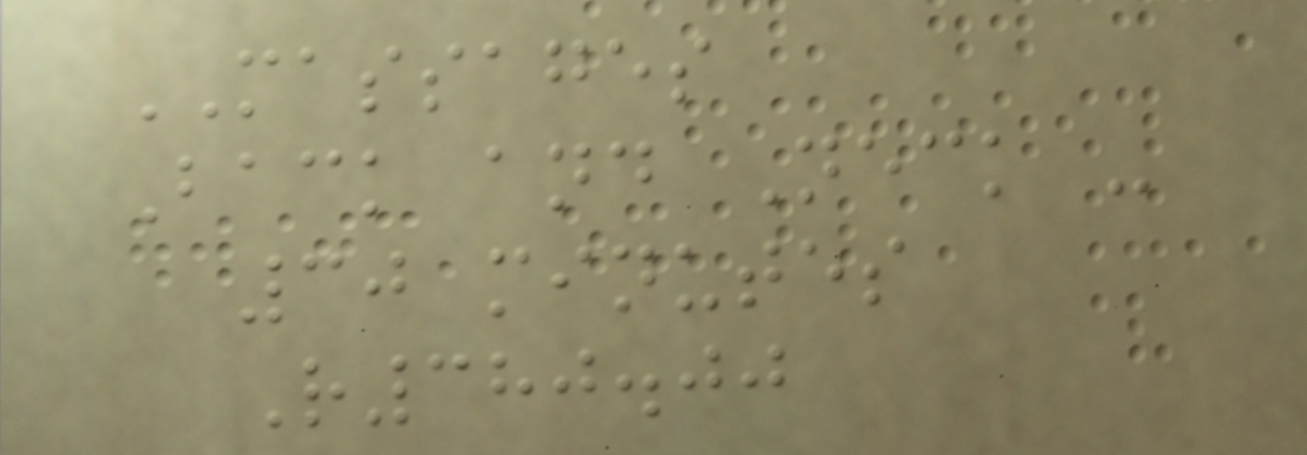MASSAGES
Back and Neck -
30 minutes
R380.00
